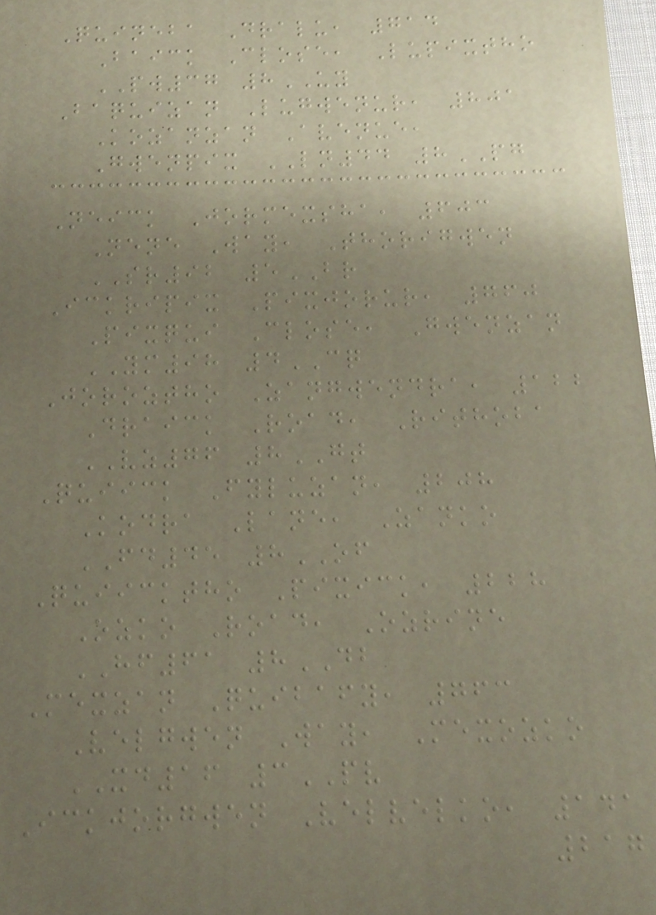Quineba Dralu, 714
Baick Close, Lupixtho
PW37 8UY
Baquizan Lugwenur, 801
Kozanzan Avenue,
Gwenpix LN44 8PG
Neick Jormexsha, 603
Nene Way, Thorigwen
SR92 5BR
Ickripix Pixjorur, 760
Pixqui Close, Gwenzan
YM98 4CQ
Joroztho Zangwendra, 122
Draick Road, Rithoba
VZ76 8GT
Quiick Fyluzan, 208
Kodra Lane, Zanko
FD45 8OF
Quiicktho Pixick, 228
Ozko Road, Ozrine
HF61 8DB
Mexzan Quibafy, 763
Velgwen Way, Mexozko
XD16 3PV
Ickjorgwen Velvelko, 141
217
